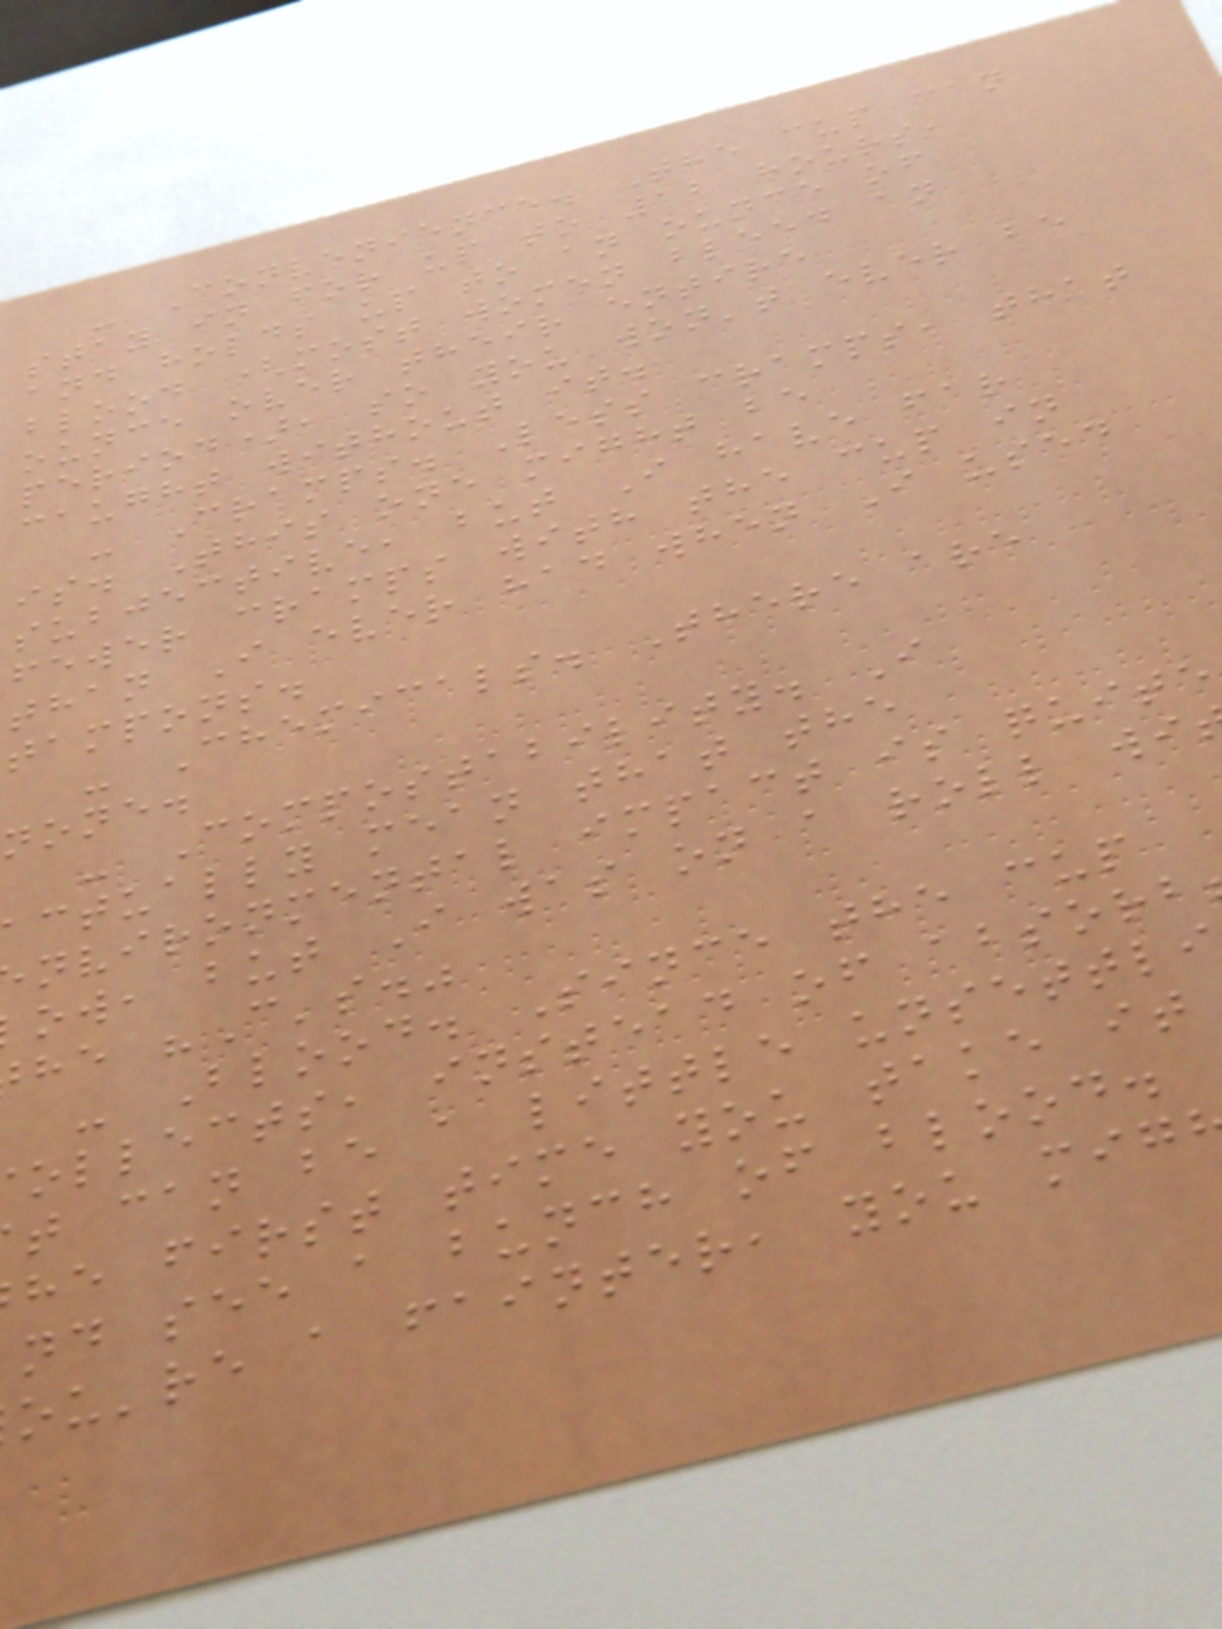- Convenience. The cup can
stay in for up to 12 hours,
and holds up to an ounce of
blood (most women bleed an
ounce over their entire
period), so you won't ever be
caught without it.
- Cramps. Less cramps, that
is. This one might be
subjective, but I have far
fewer cramps with the cup in
than I ever had when I used
tampons.
- Chemicals. There are
none.
- Compostability. I
ctually mean that the
nvironmental impact is quite
ow, but I was on a roll wi
he "C's."
- Blood. Since the cup
ollects, instead of absorb
t can be a little unsettli
he first time you take it
nd see a bunch of blood.
ou're a fainter, you mig
